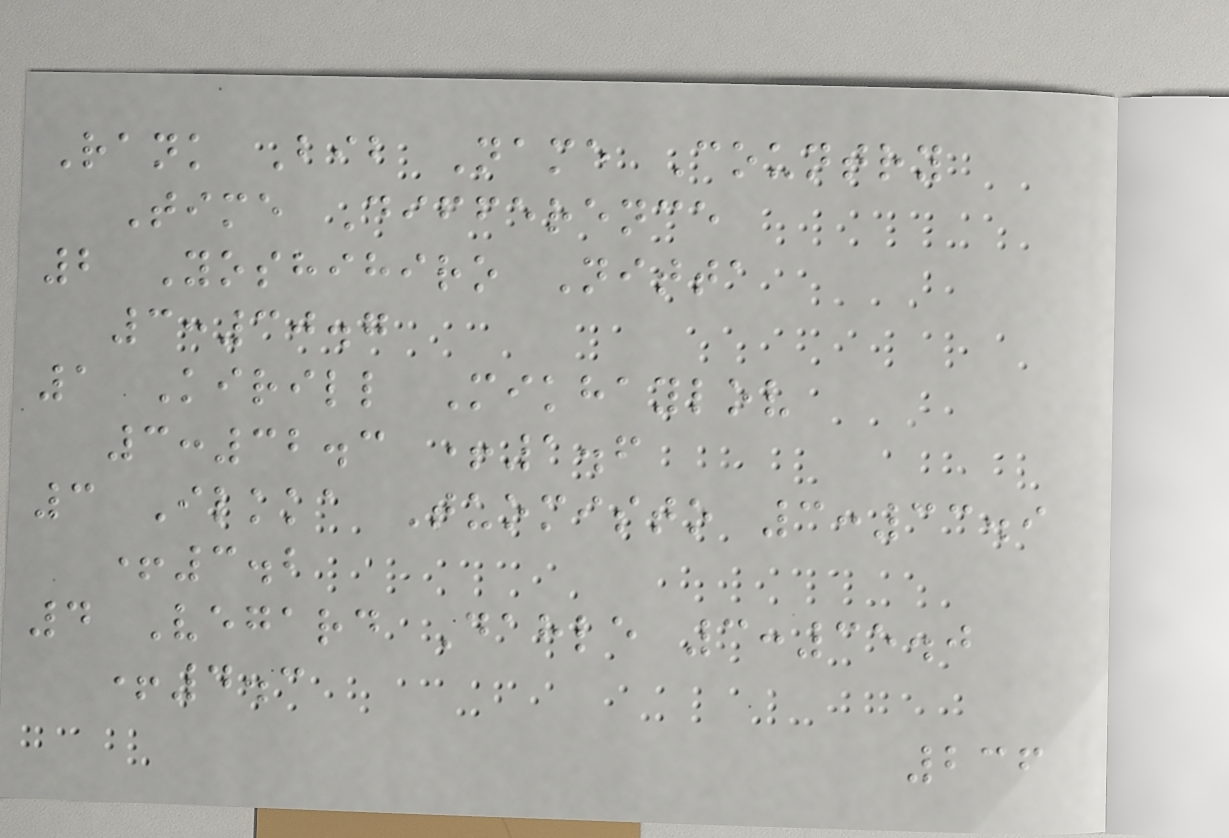Rank Bib Name Country
Time Difference
2 Yoshihiro Nitta
3:30.7
1 Kirill Mikhaylov
3:32.3 +1.6
3 Ilkka Tuomisto 3:33.9
+3.2
4 Vegard Dahle 3:35.0
+4.3
236
